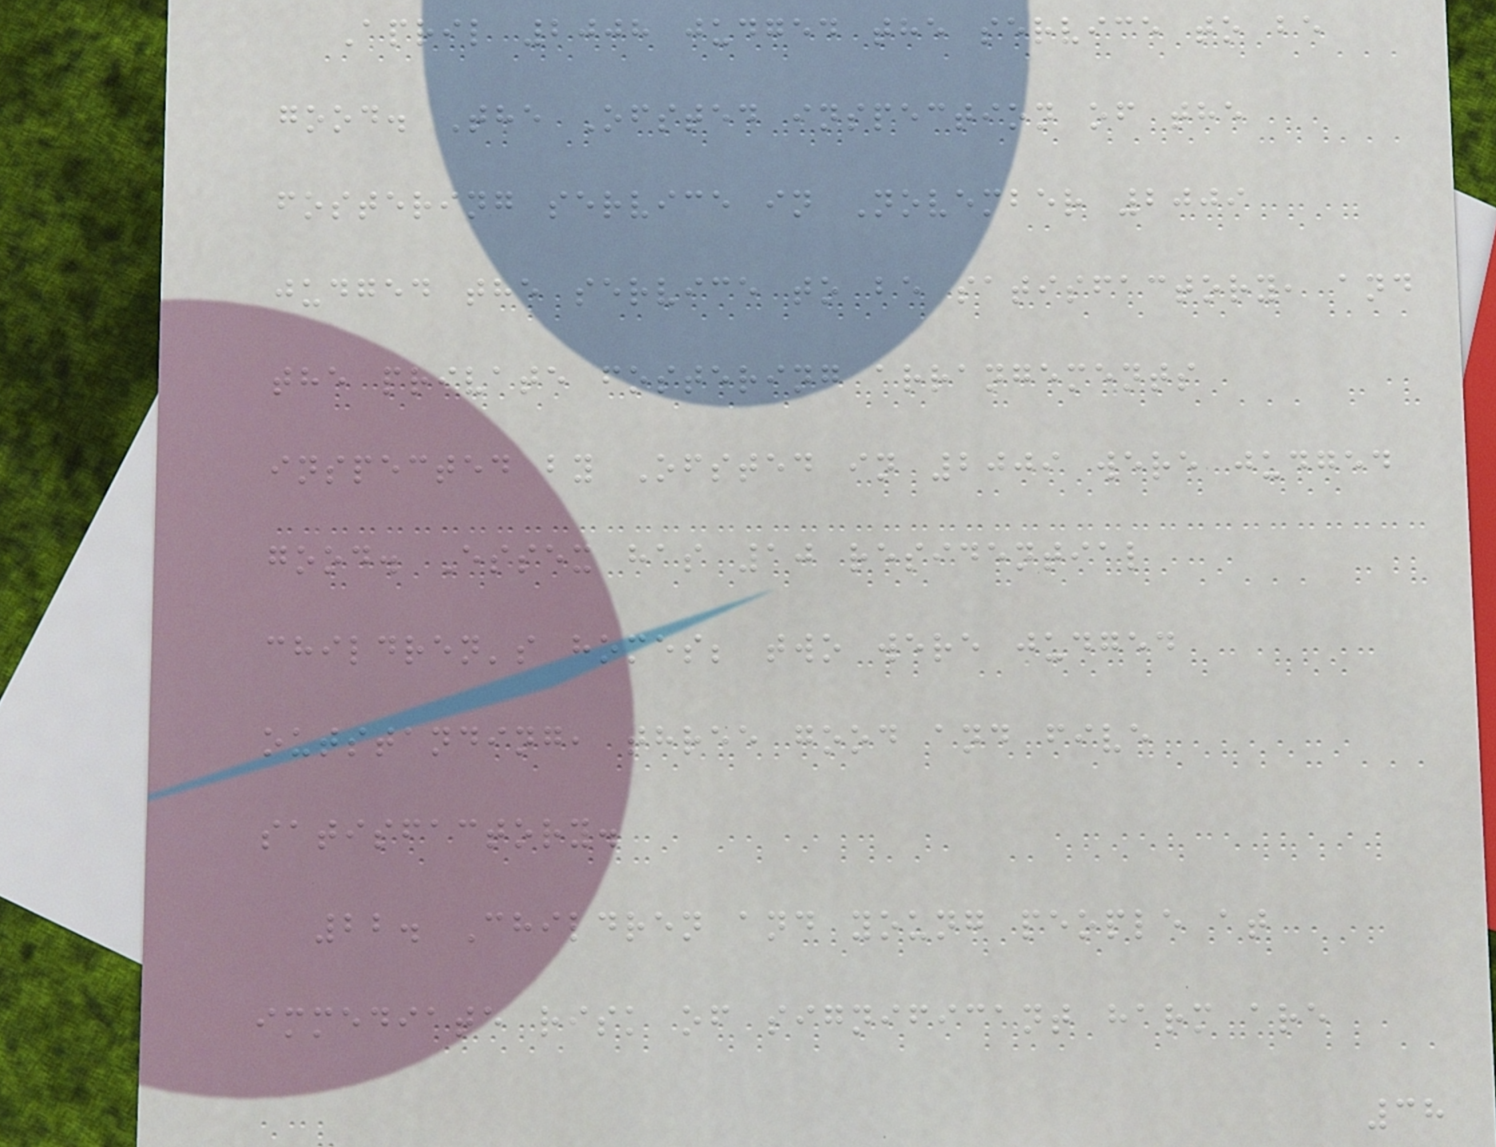April 2008 judged the service to be
good. The Ofsted inspection of the
fostering service in November 2009
judged the service to be satisfactory, and
the private fostering arrangements
inspected by Ofsted in 2009 were judged
good. Essex has 10 residential
children's homes; two were judged
outstanding, three good and five
satisfactory.
22. Children and young people at
immediate risk of significant harm are
38
